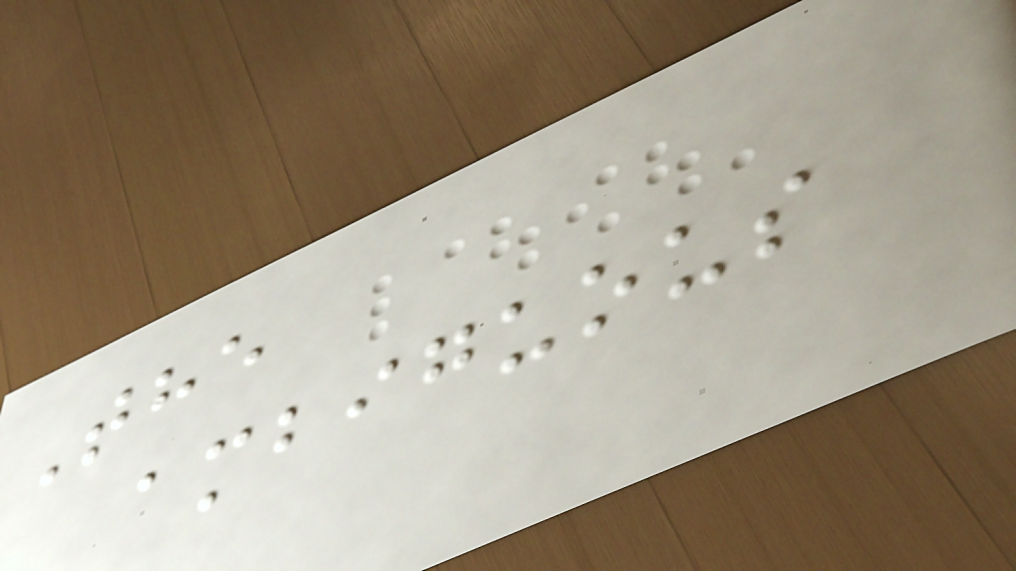The
ambiguous
